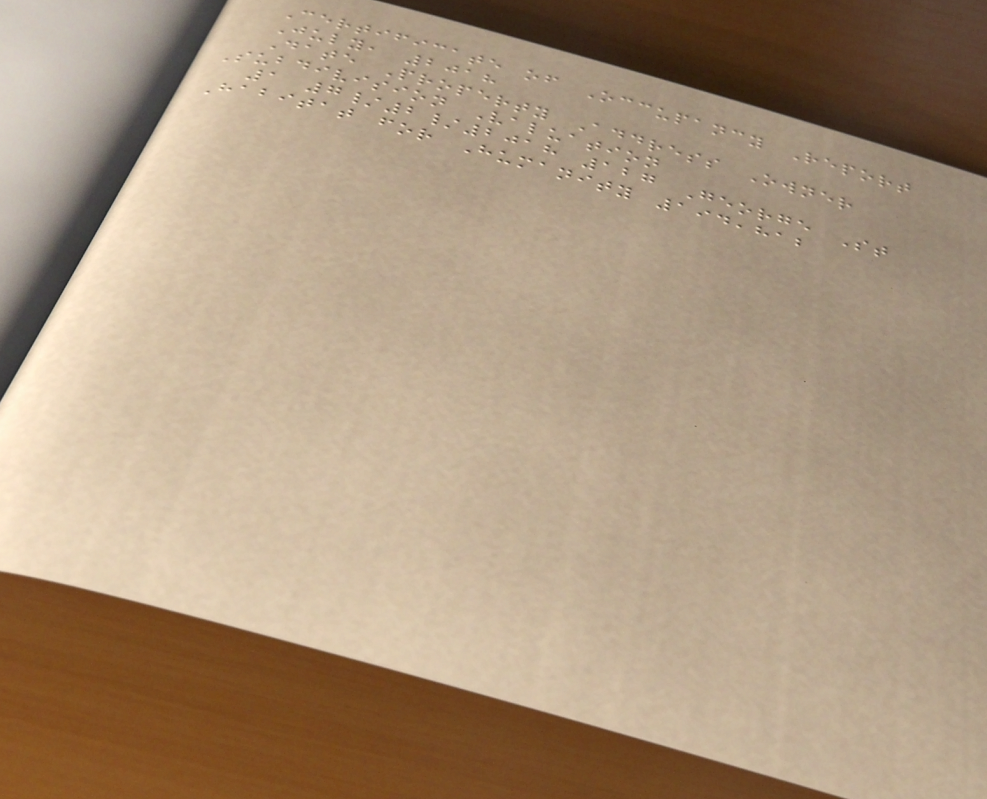Certificate of Occupancy Report
July, 2018
Date Property Address Owner
Subdivision Valuation
1 7/2/2018 127 George St
Habitat for Humanity 194,812
